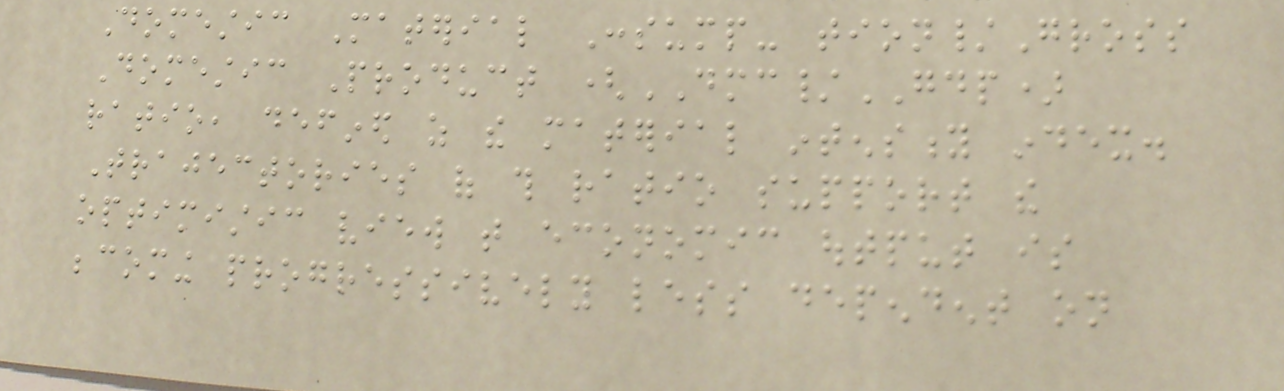Domestic Material Consump- tion/Gross
Domestic Product (DMC/GDP)
ratio, defined as the material intensity index.
Trajectories of this ratio support the
optimistic view that economic output is
becoming progressively less dependent on
